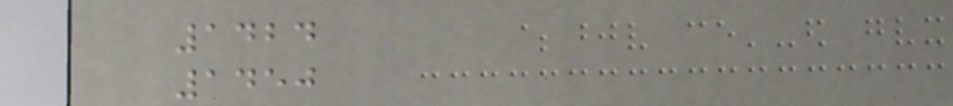1424
1450
